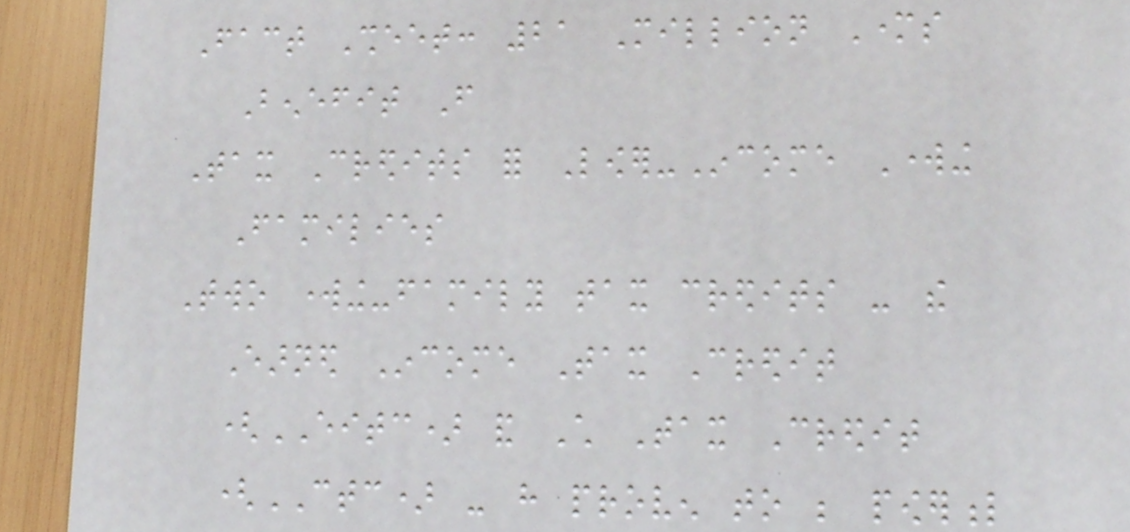Fact Sheet: 21 Million Mothers
Benefit From
Tax Credits for Lower-Income Working
Families
Two working-family tax credits - the
Earned Income Tax Credit
(EITC) and Child Tax Credit
(CTC) - have proven to be powerful
